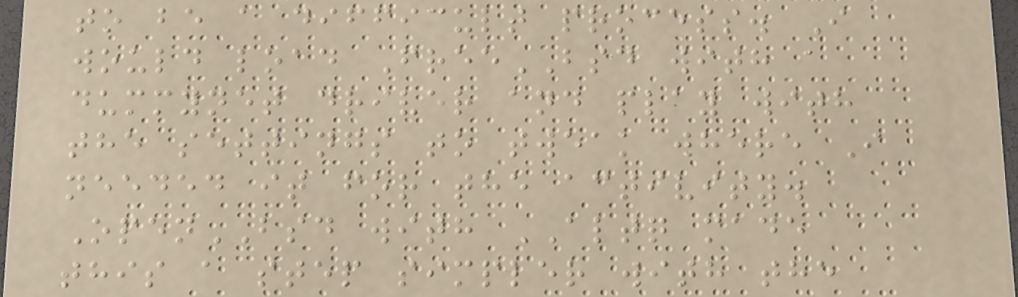to be a difficult process. I
would load FreeBSD with a
dummynet driver and play with
the settings to tweak where I
needed it for the activity.
OpenBSD with ALTQ made
this a step simpler with the
